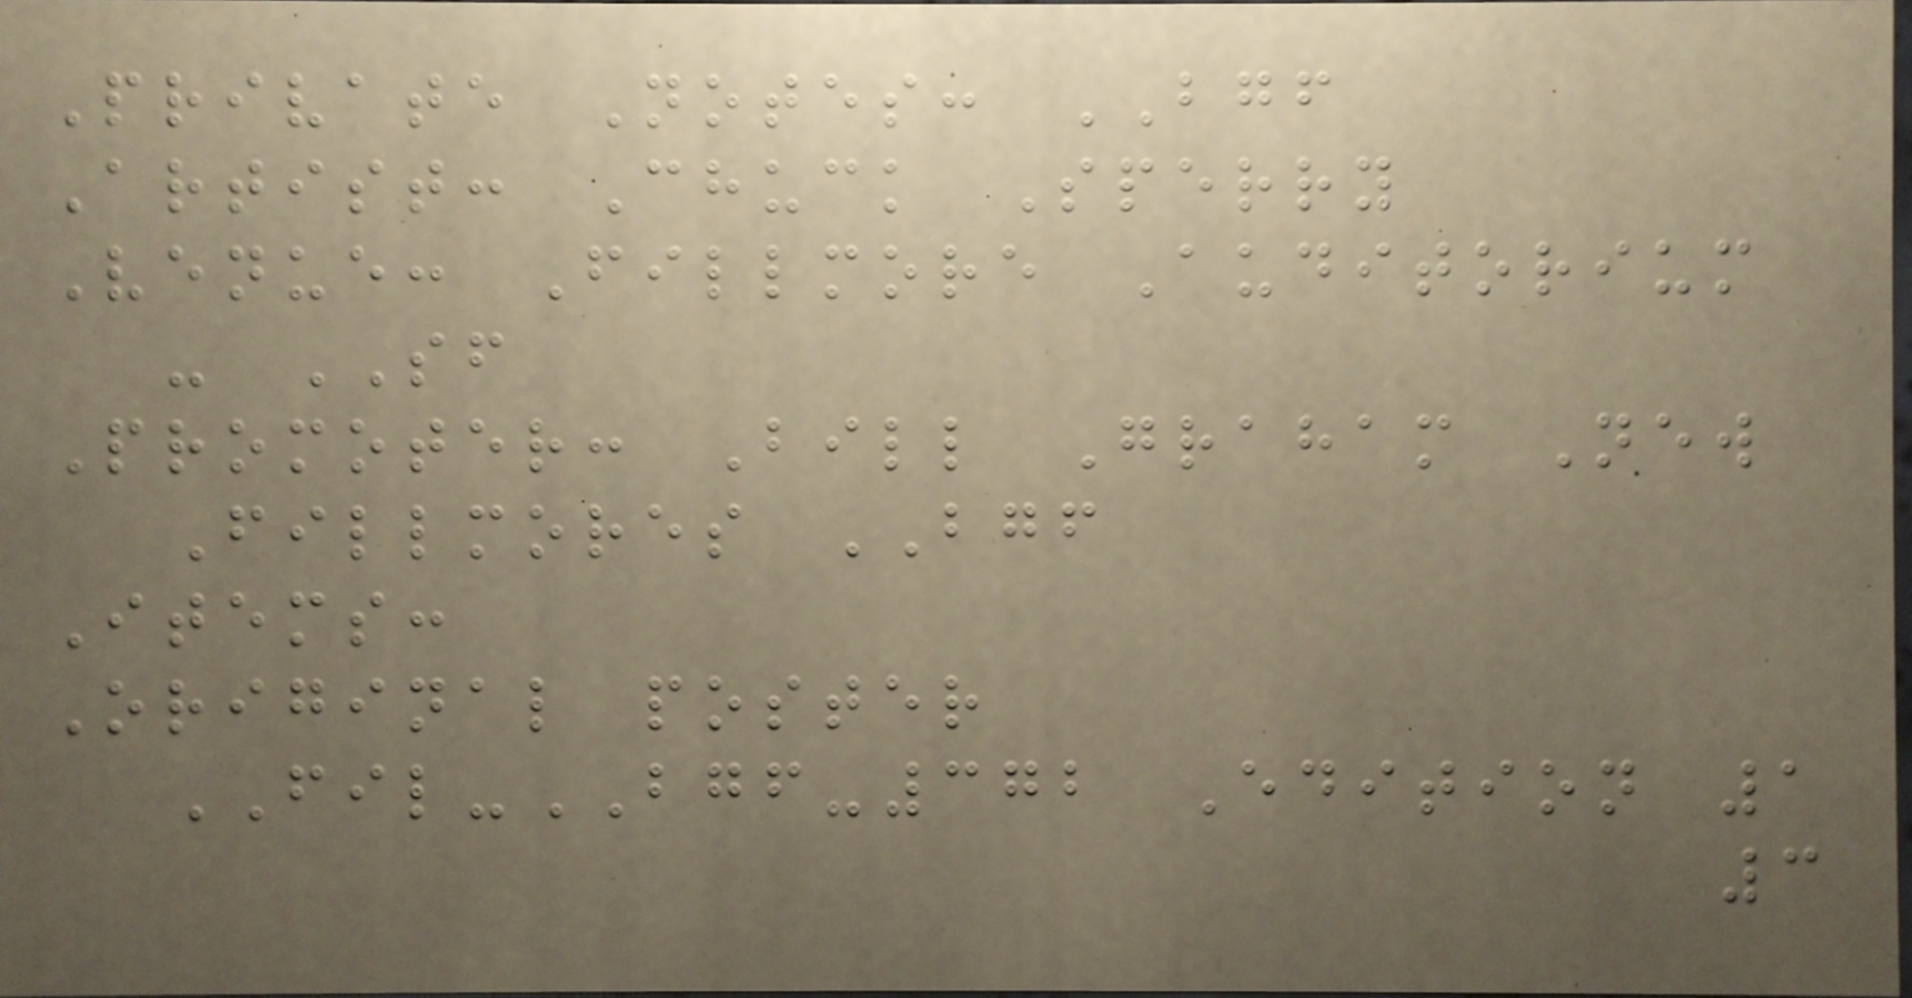Private Notes: BGF
Artist: Chuck Sperry
Venue: Fillmore Auditorium
- SF
Promoter: Bill Graham New
Fillmores BGF
Items:
Original poster
FIL-BGF-372 Edition 1
3
